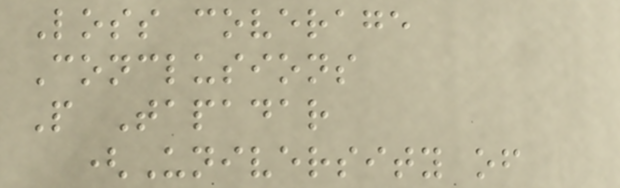Loss coverage
Conclusions
P Tapadar
(University of
